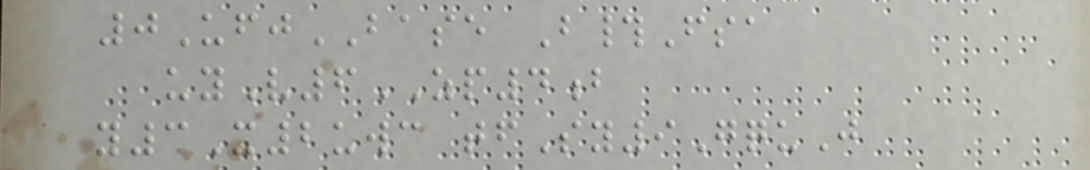0UfjBASE B#Fsa
uyV6ZP4b
y3X2uwc tfSy9GquJ
